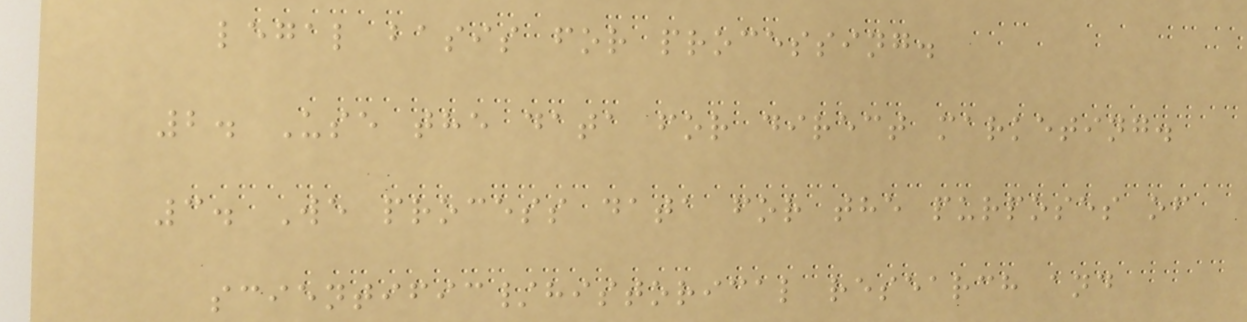legal basis for processing.
2. Use the data for direct marketing.
3. We process data for the purposes of
scientific/historical research and
